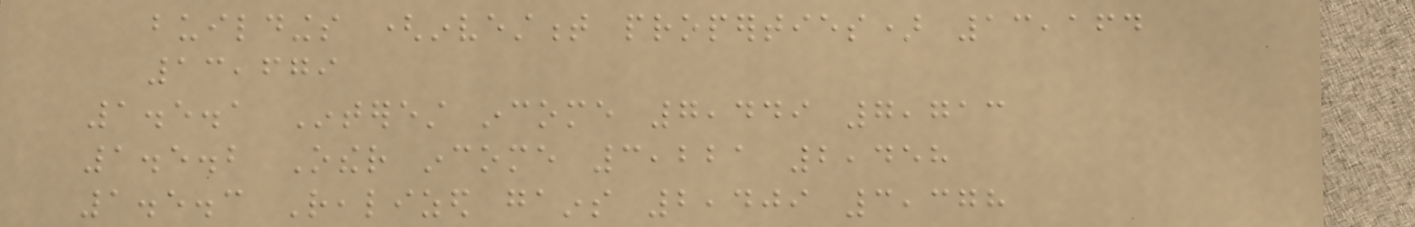buildings (investment properties) 13,164
13,679
1.5.1 Interest income 7,449 7,713
1.5.2 Other income 3,221 2,458
1.5.3 Realized gains 2,409 3,378
